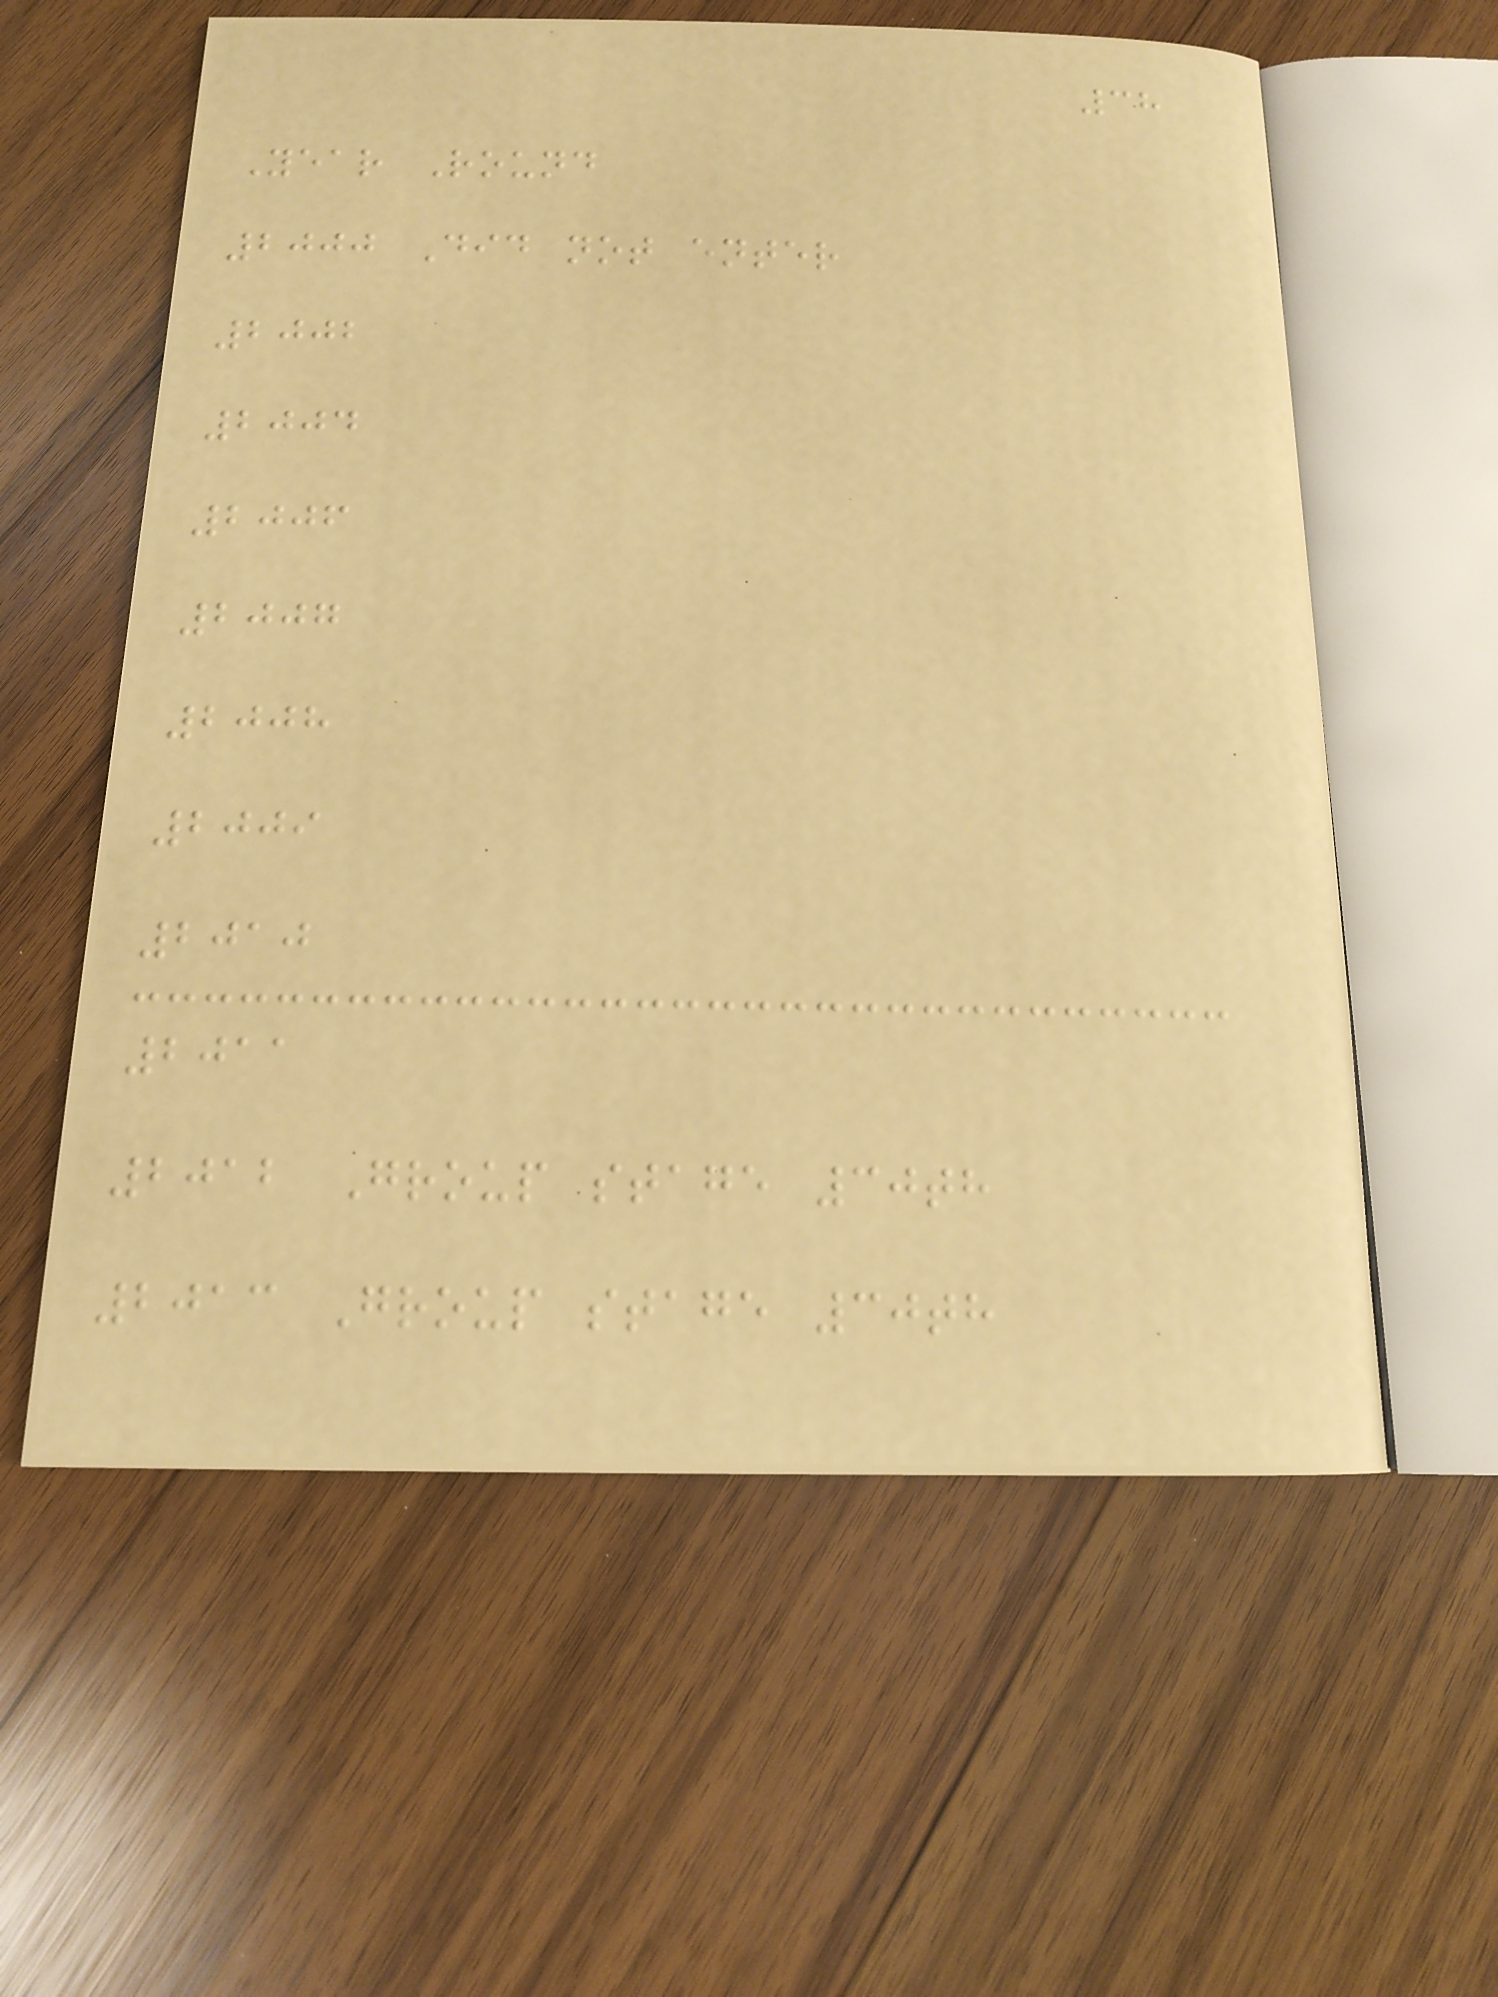38
Year Round
2000 Did not enter
2002
2004
2006
2007
2008
2009
2010
2011
2012 Group stage 30th
2013 Group stage 30th
